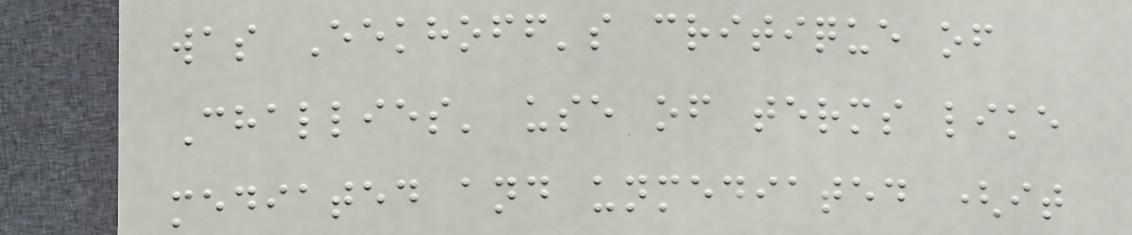was Eekhoff's critique of
Challies' use of terms like
mediated and unmediated (it
